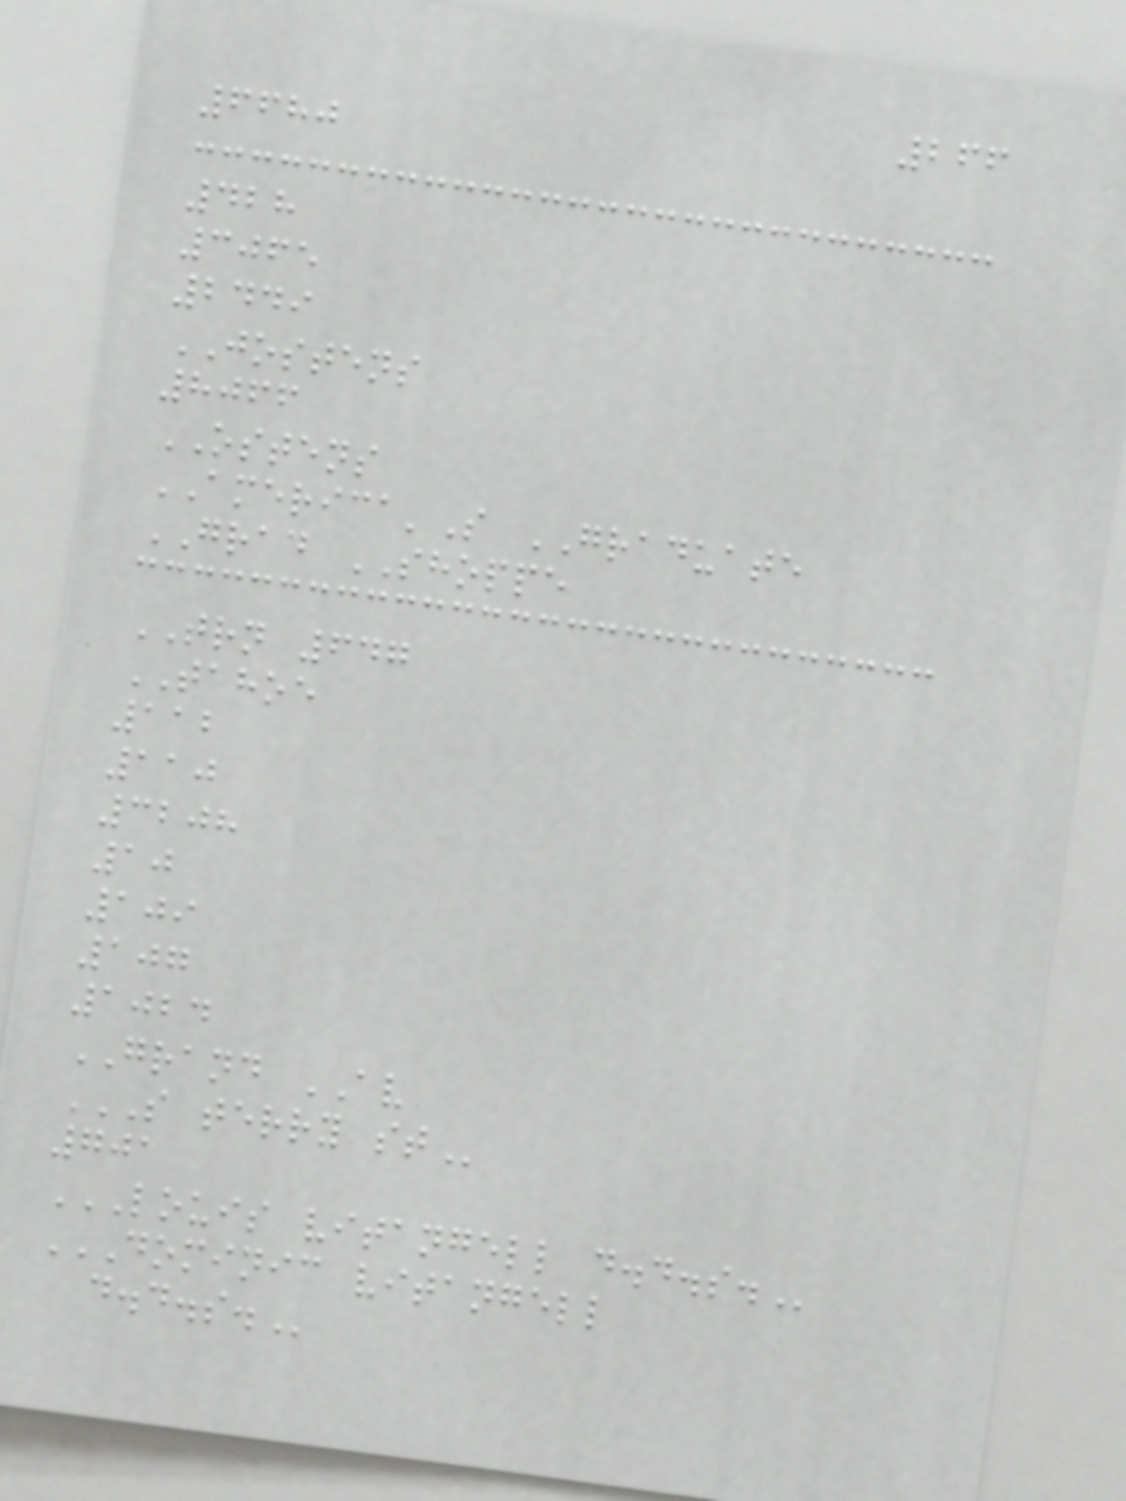266
6680
428
3065
2449
JOSTENS
8066
OSTENS
AMERICA'S GRADUATE
GRAD SHOPPE
TRN 647
TAHOE
112
110
3208
10
109
107
1024
GRAND AV
S TERRY ST
701
LOUIS VITANGELL D.D.S.
DOMINIC VITANGELL
D.D.S.
